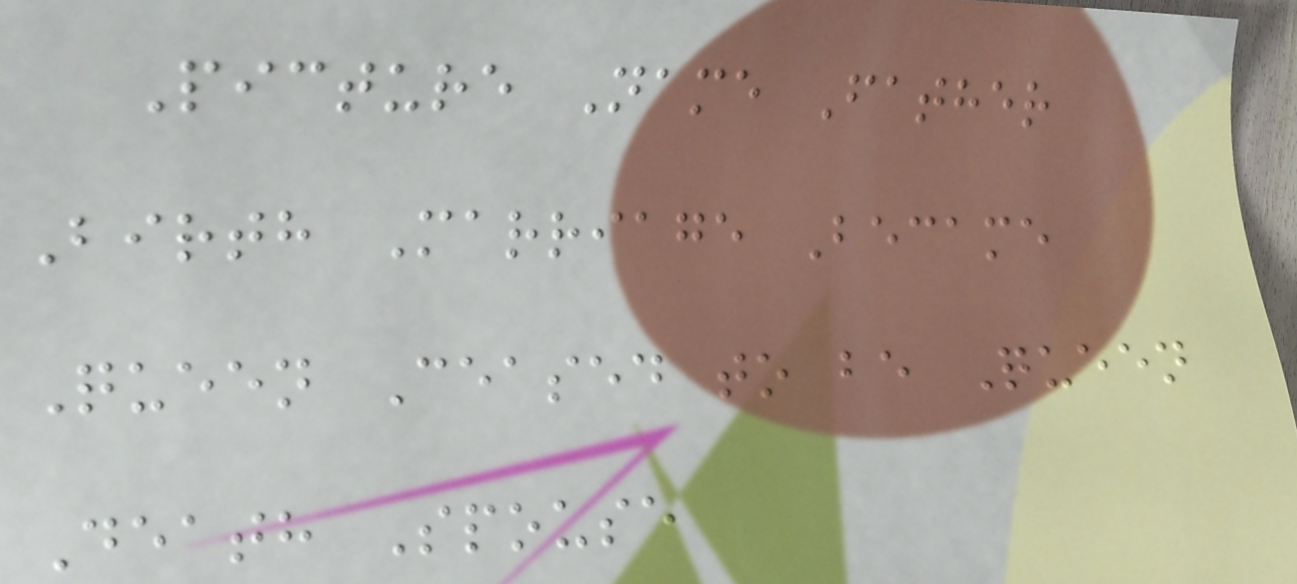Picture Name Father
Birth Marriage Became
Queen Ceased to be Queen
Death Spouse
